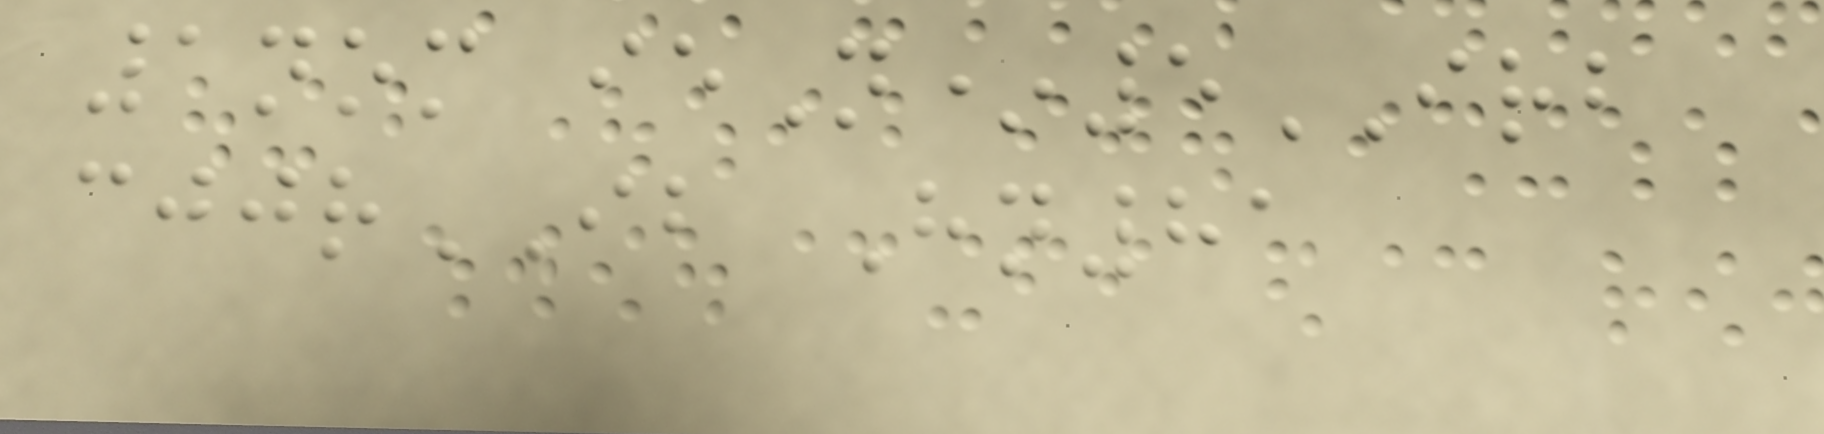1nom ieN*5IRB
cjjrIB Hn81
